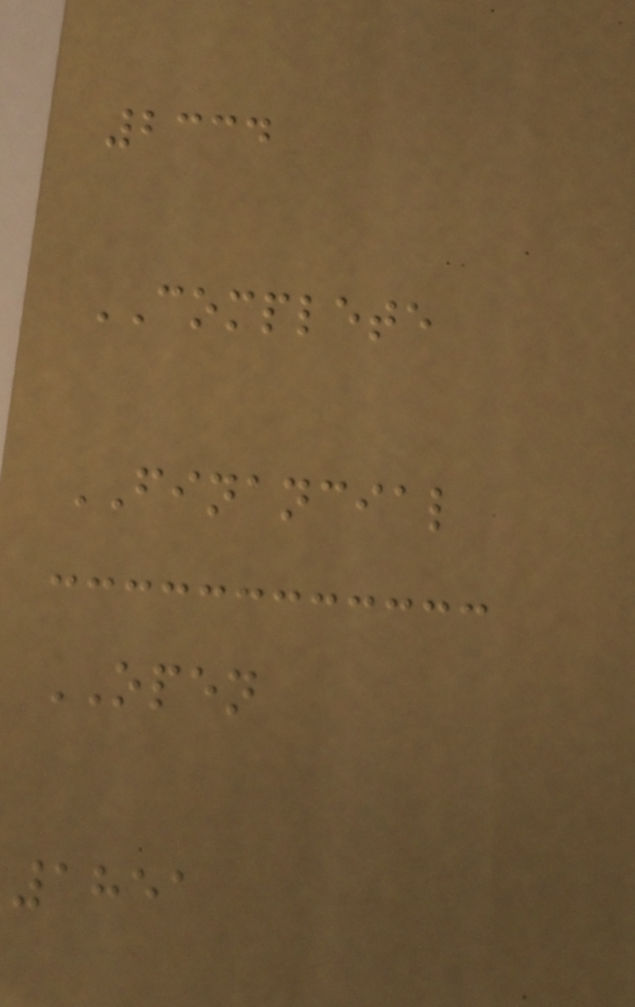2334
COMPLETE
FINANCIAL
OPEN
1851
